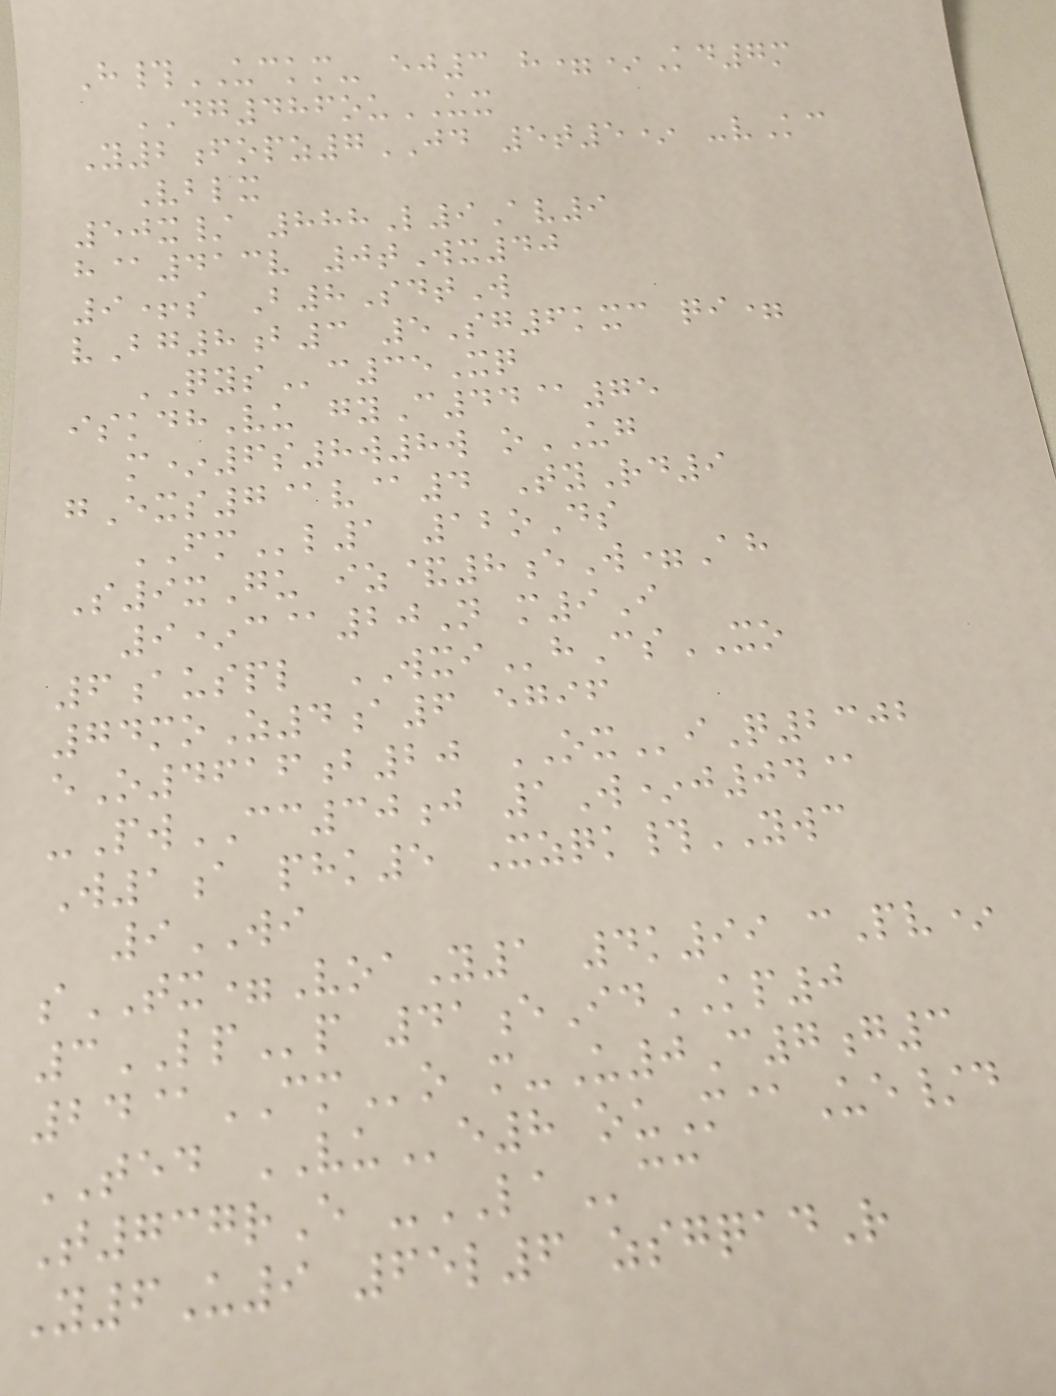H#UCKM- ej3 h=*Kd7m
DG486ouUX
Y2fopz7JD 5t5* -vKc
Vblx
50x/ 888L9Av9
h@413v 0tWx40
9+s B8SdtW
vBg8b3 5Sg6kxc qi=
QYSc35Xq
iskdhVu gyC44@75
m*6s8w8w oUG
gExs7@v@4 TyRd9
FMl1 12oDs
S9xGu iz&8eW=Ah
9*c@20N m9I
6auspl WXIhCsXO
74moZ4a6 egif
eO4616b20 OXiQ2302
-PwCC30j 1W*j04@
W1a phk5 Xzqk#YWC
9WI
sTX=VoaY1 4k99 cPv*
3LPp 41eIdKP0
24@CMo m-U0C7g3
TED VUe8 ouM@Ue/d
T737rE -LAcc
Y6U9 65l6 zsgqadR
